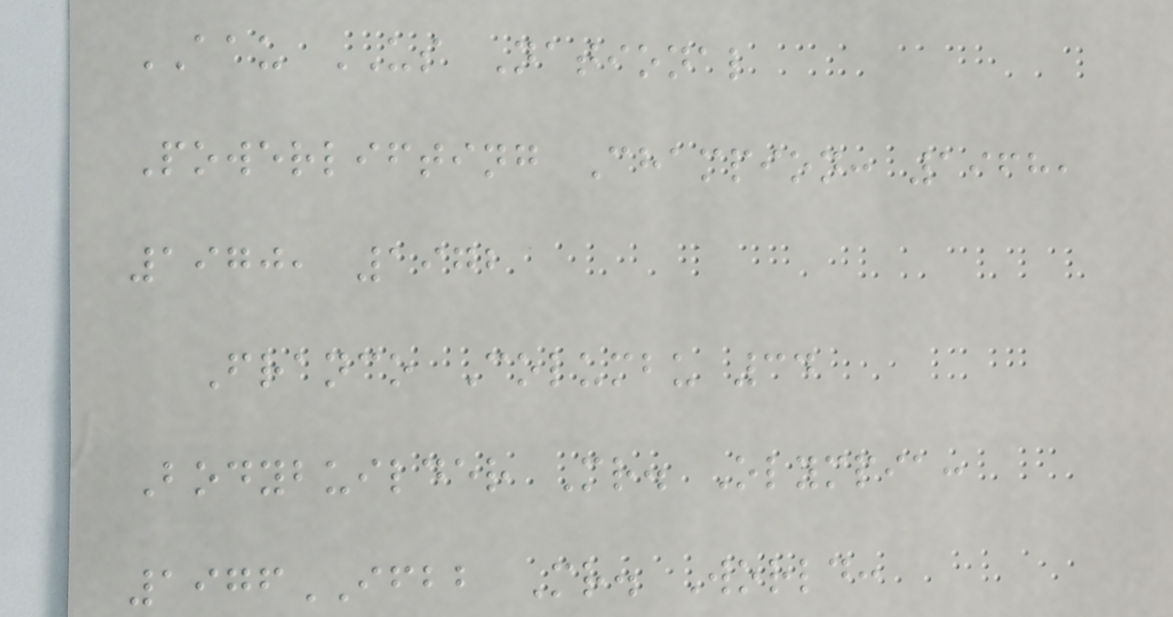AAU US National
Powerlifting Champion: 1968,
1970, 1972
Franco Columbu 34
Bodybuilder Mr. Olympia:
1976IFBB Mr. World:
